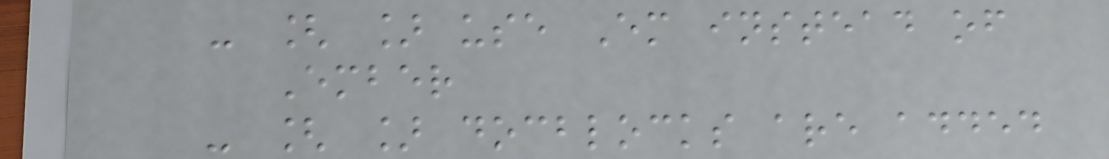- [ ] use Em instead of
Ember
- [ ] docblocks are added
